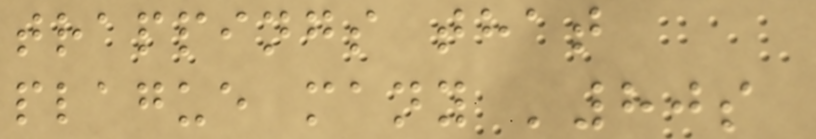trappings that
plague many '80s
